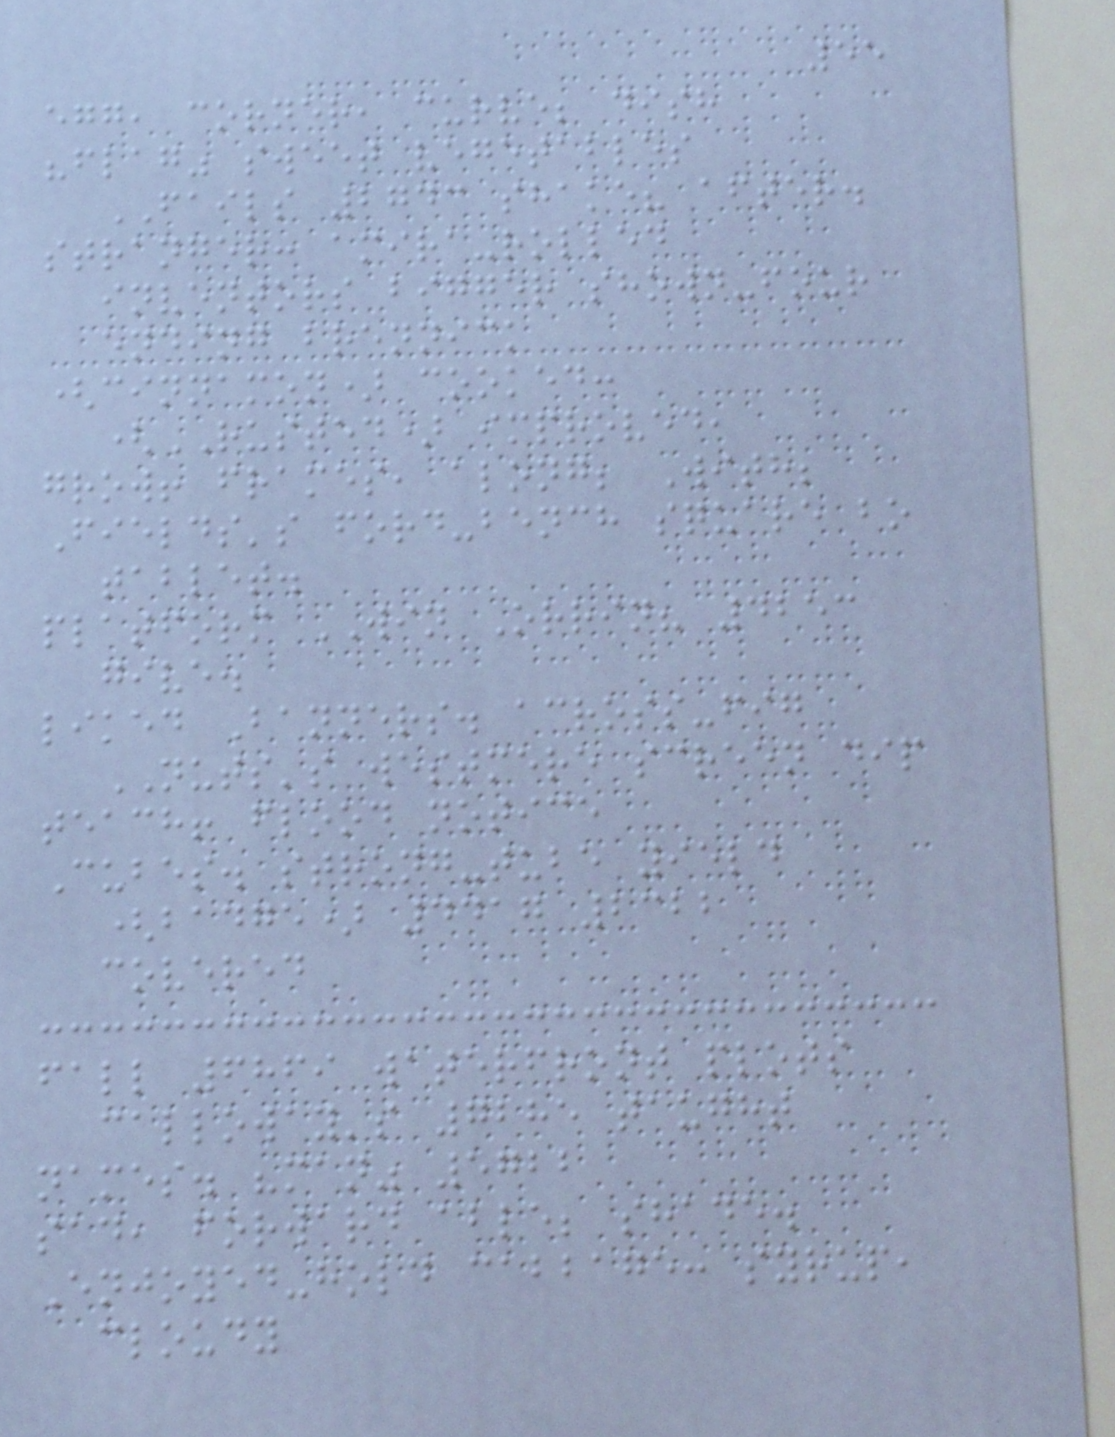55
egg, corner, curve; dish
"flag" sweet vegetables
FAILS 2743 shake? after.
stranger: amira-rolled
inventors bigger shown-four
ending brennick
(cinnamon) cooked:
(RUSTED) improved,
grow! frames, along; With;
Fields's ford-bench square bo
tablet.
platform WIN Orrin? 4253
give.
liked Banners. across-fig
NUTS's westmere screen dip
teach! flood notice
Cubes. strong-tube yield
(badge) 4417 2322
covered
fall 6869 waterfront plots
calloway's 7285 taught
names. "man" 5722
sad, forward able; shade.
Enjoyed-hold cabbage: syrup,
cloudy
